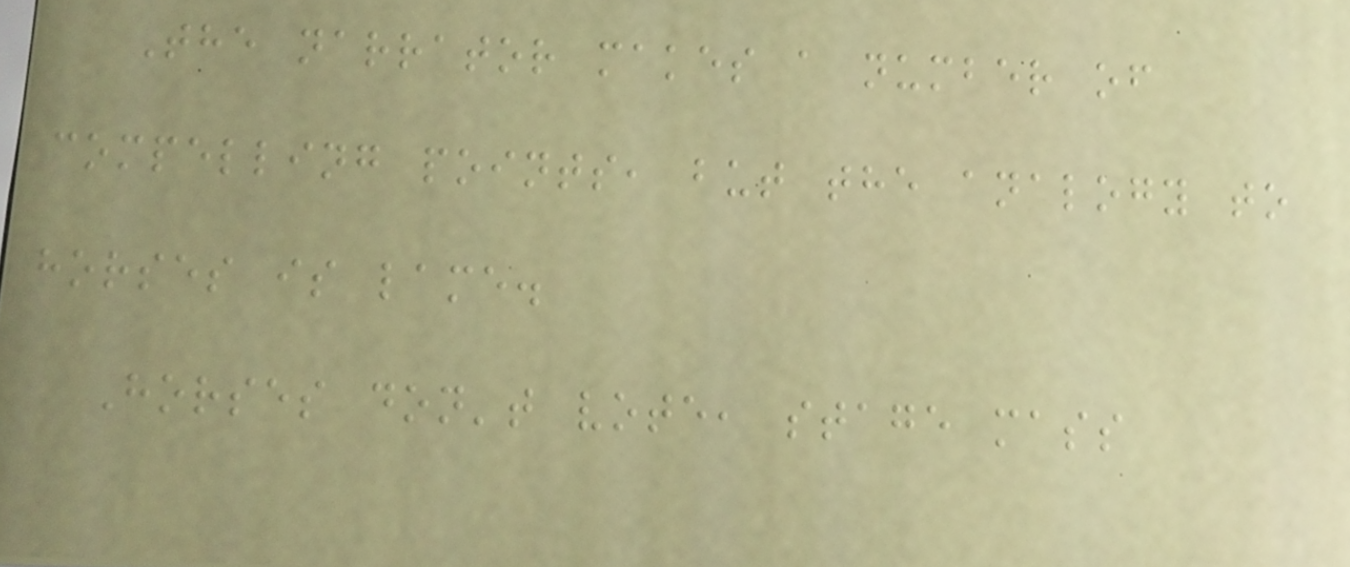The narrator makes a number of
compelling points, but the analogy to
horses is lame.
Horses don't vote, stage mass
